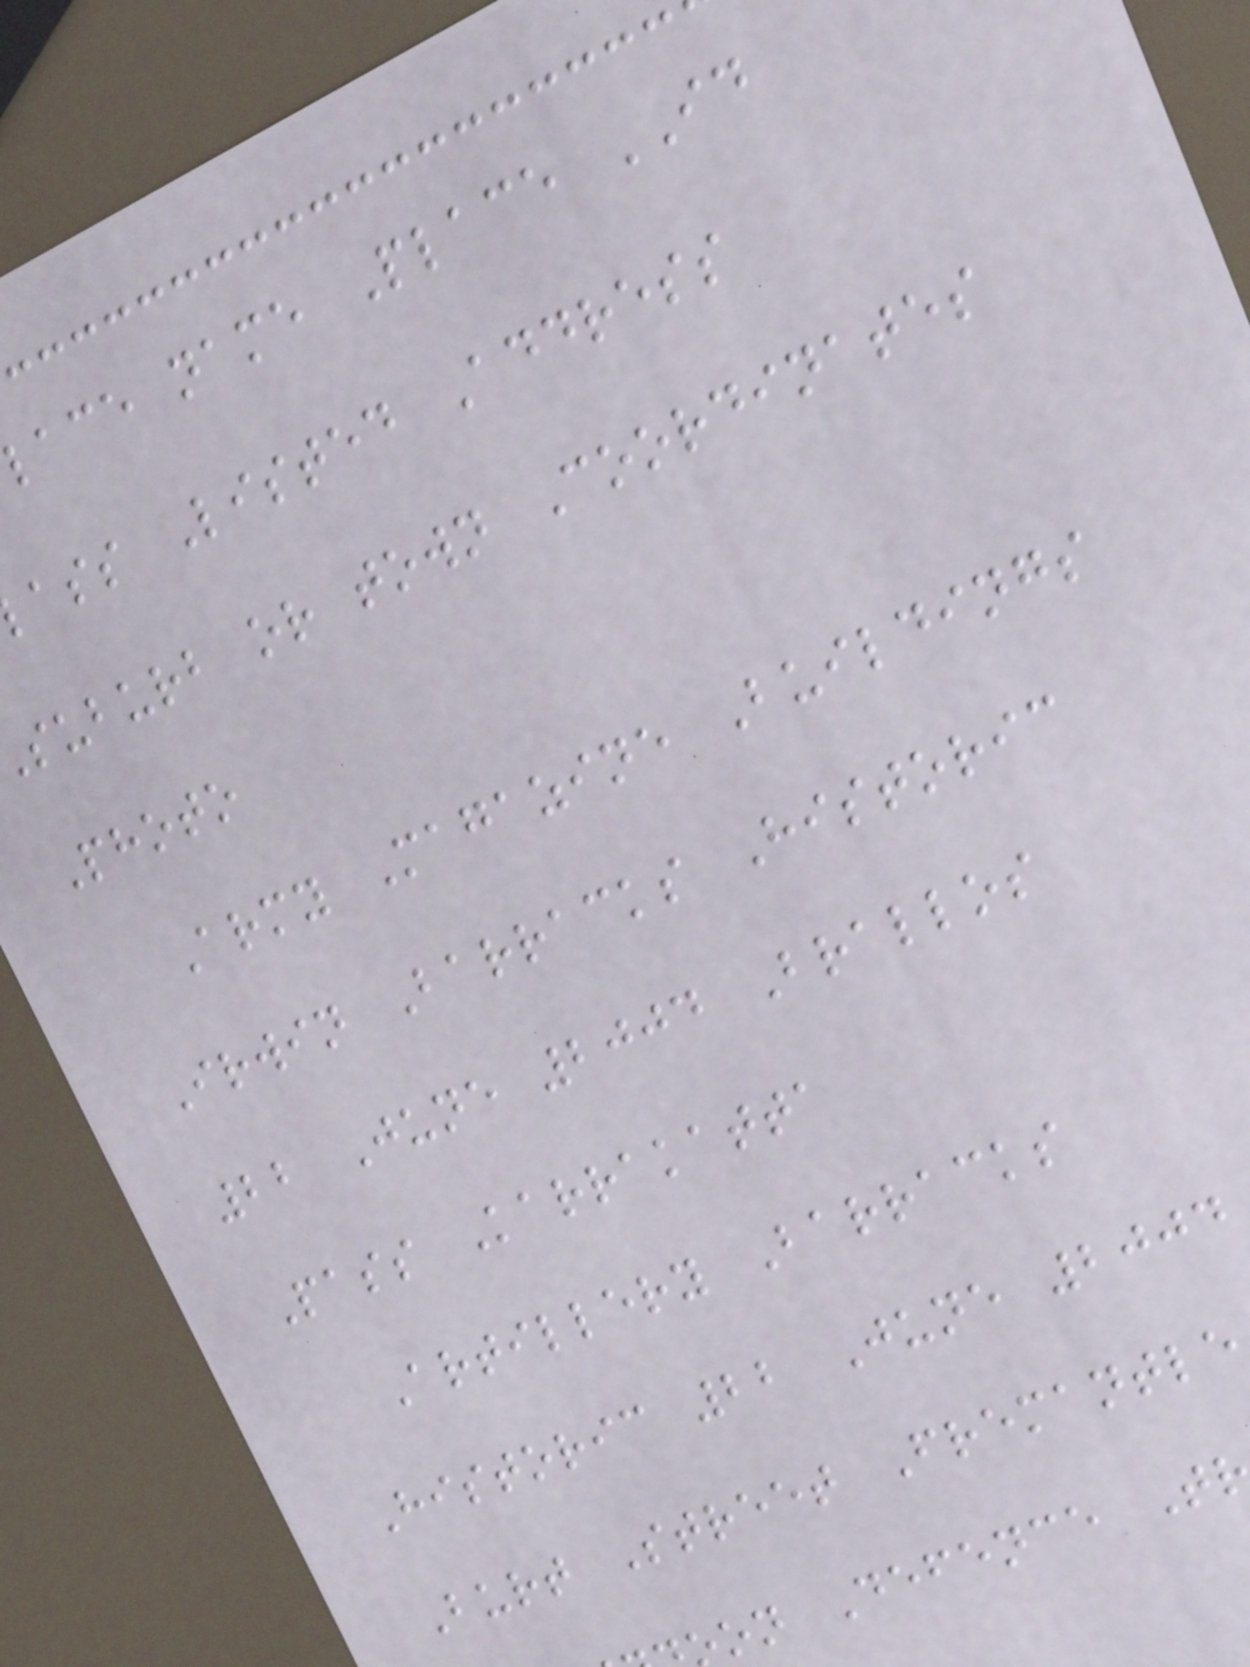lace name Place ID
ass Listed Address
suburb or town Coordinates
Photo
Army Magazine Buildings
Irwin Barracks Historic
22 June 2004 Brallos
Pass Karrakatta
Artillery Barracks
Historic 22 June 2004
Burt Street Fremantle
on Defence T
